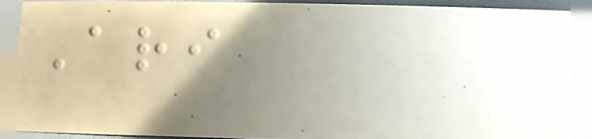Ari
